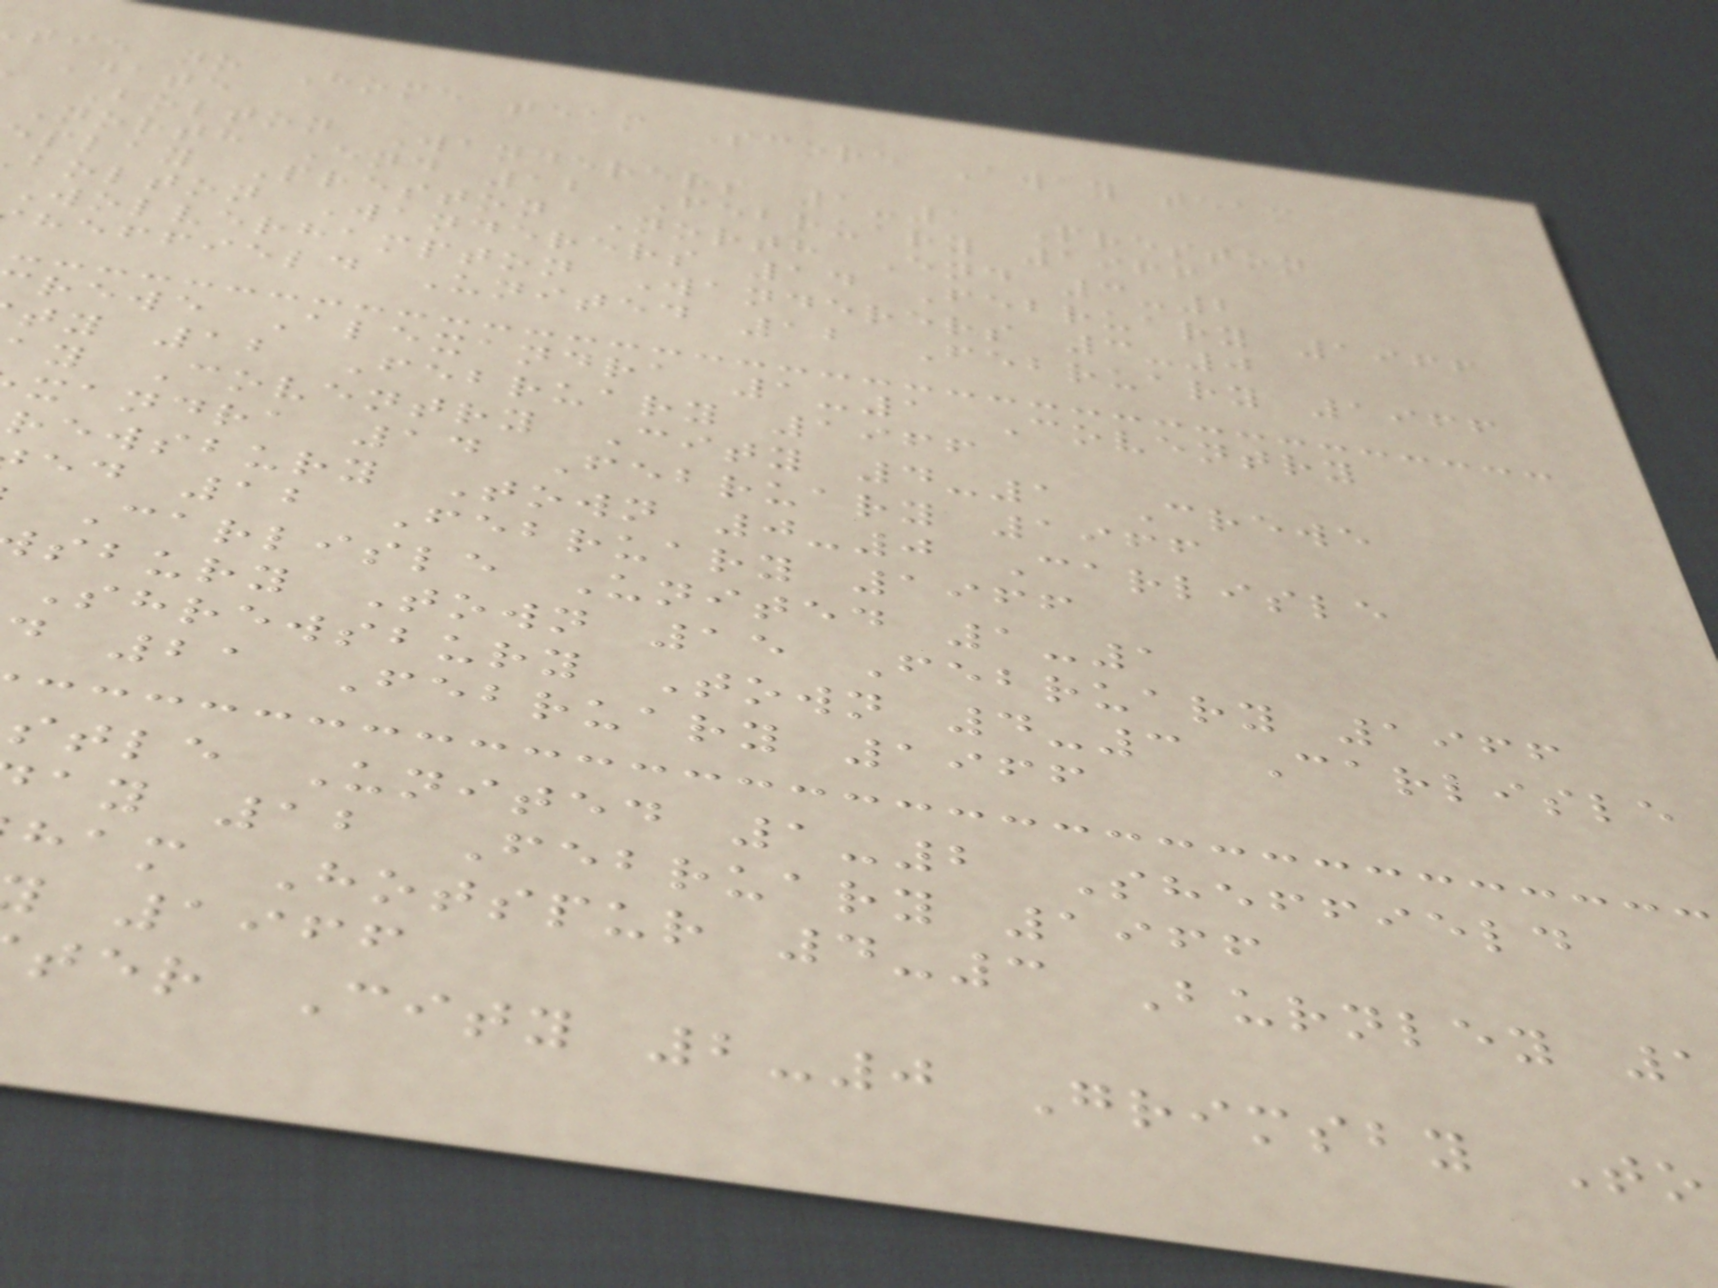tie no Home team Score Away team
Date
Bolton Wanderers 1-1 Preston
North End 12 February 1966
play Preston North End 3-2
bolton Wanderers 14 February 1966
Wolverhampton Wanderers 3-0
heffield United 12 February 1966
rewe Alexandra 1-1 Coventry
ty 12 February 1966
y Coventry City 4-1 Crewe
xandra 14 February 1966
rewsbury Town 0-0 Carlisle
ed 12 February 1966
Carlisle United 1-1
sbury Town 15 February 1966
Shrewsbury Town 4-3 Carlisle
21 February 1966
stle United 1-2 Sheffield
ay 12 February 1966
ham Hotspur 4-3 Burnley
1966
ter City 2-0 Grimsby To
